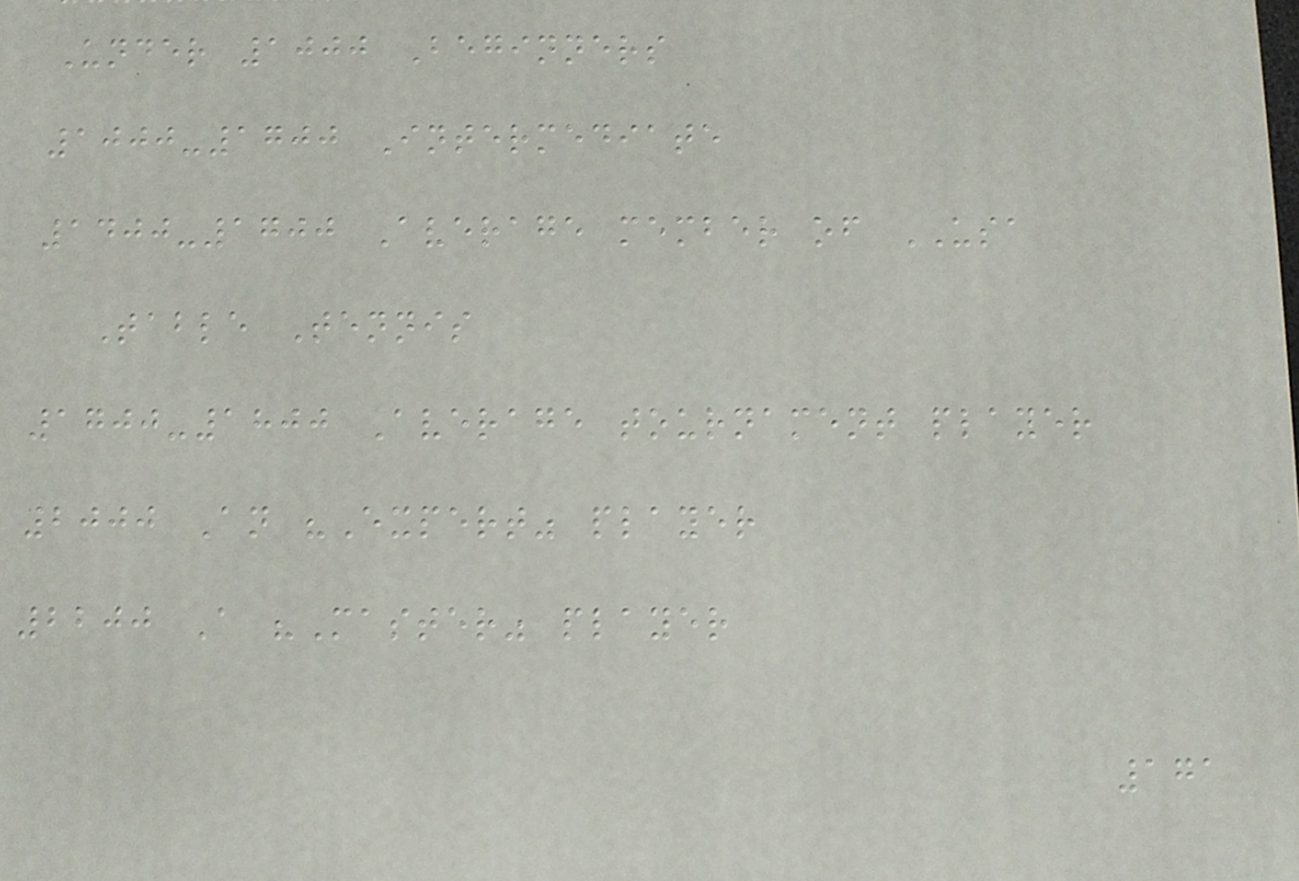Under 1000 Beginners
1000-1700 Intermediate
1400-1700 Average member of USA
Table Tennis
1700-1800 Average tournament player
2000 An "Expert" player
2200 A "Master" player
171
